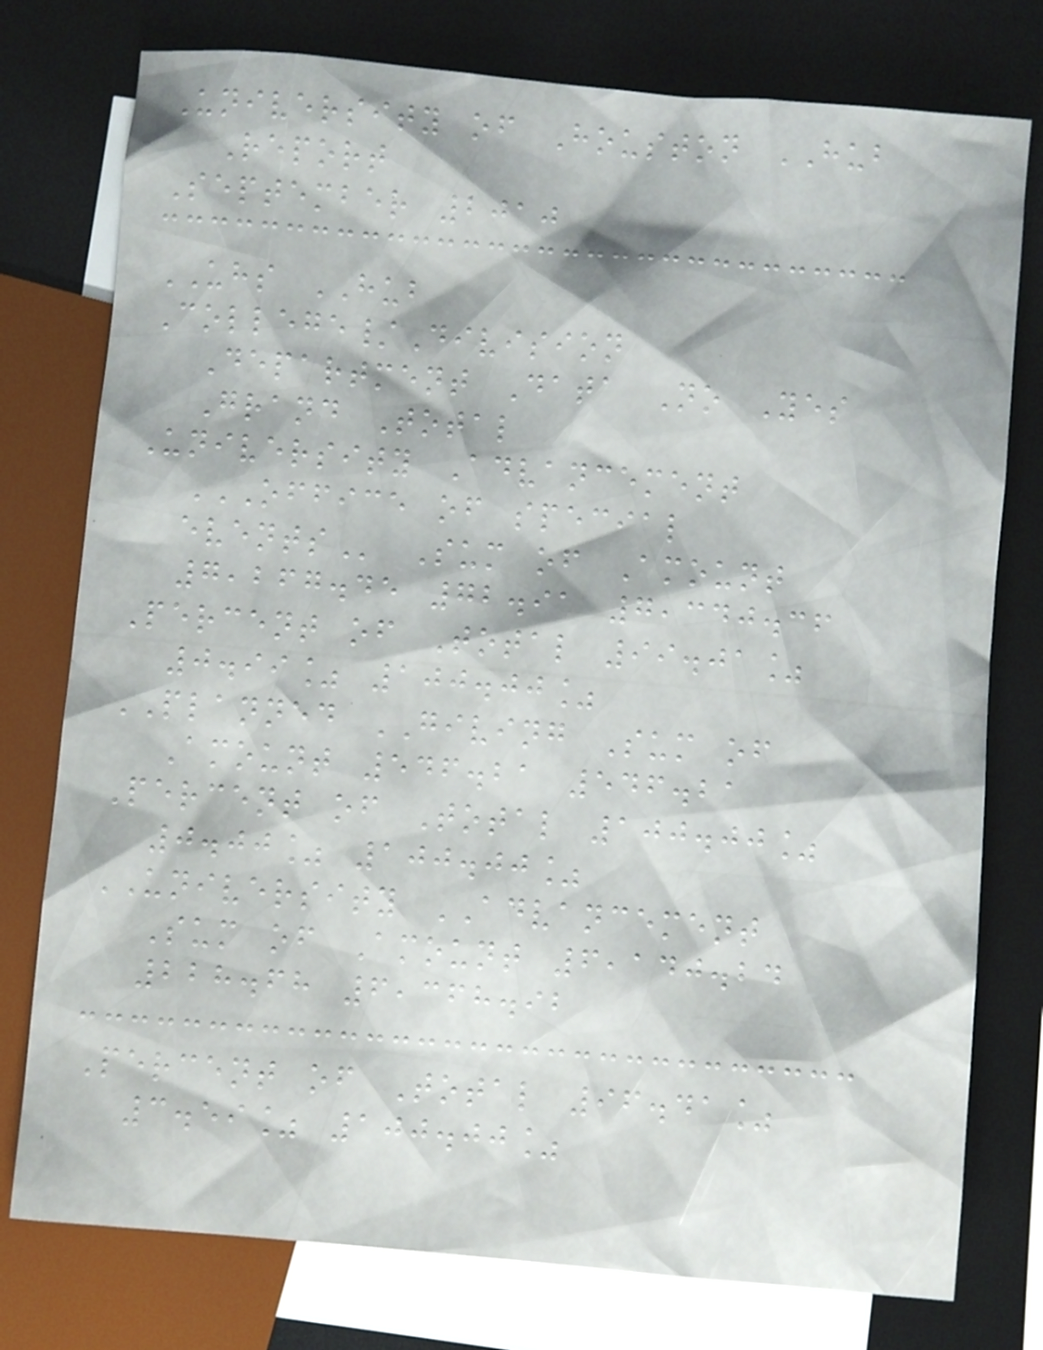University of Houston HUB
Report
September 2010
UHS HUB
College/Division
Department Data No Yes
Grand Total
University Advancement
OFFICE OF SPECIAL
EVENTS Sum of Amount
7,267.45 72.91 7,340.36
Percent of Total 99.01%
0.99% 100.00%
PLANNED GIVING Sum of
Amount 546.21 546.21
Percent of Total 100.00%
0.00% 100.00%
UNIVERSITY ADVANCEMENT
Sum of Amount 6,140.24
228.68 6,368.92
Percent of Total 96.41%
3.59% 100.00%
